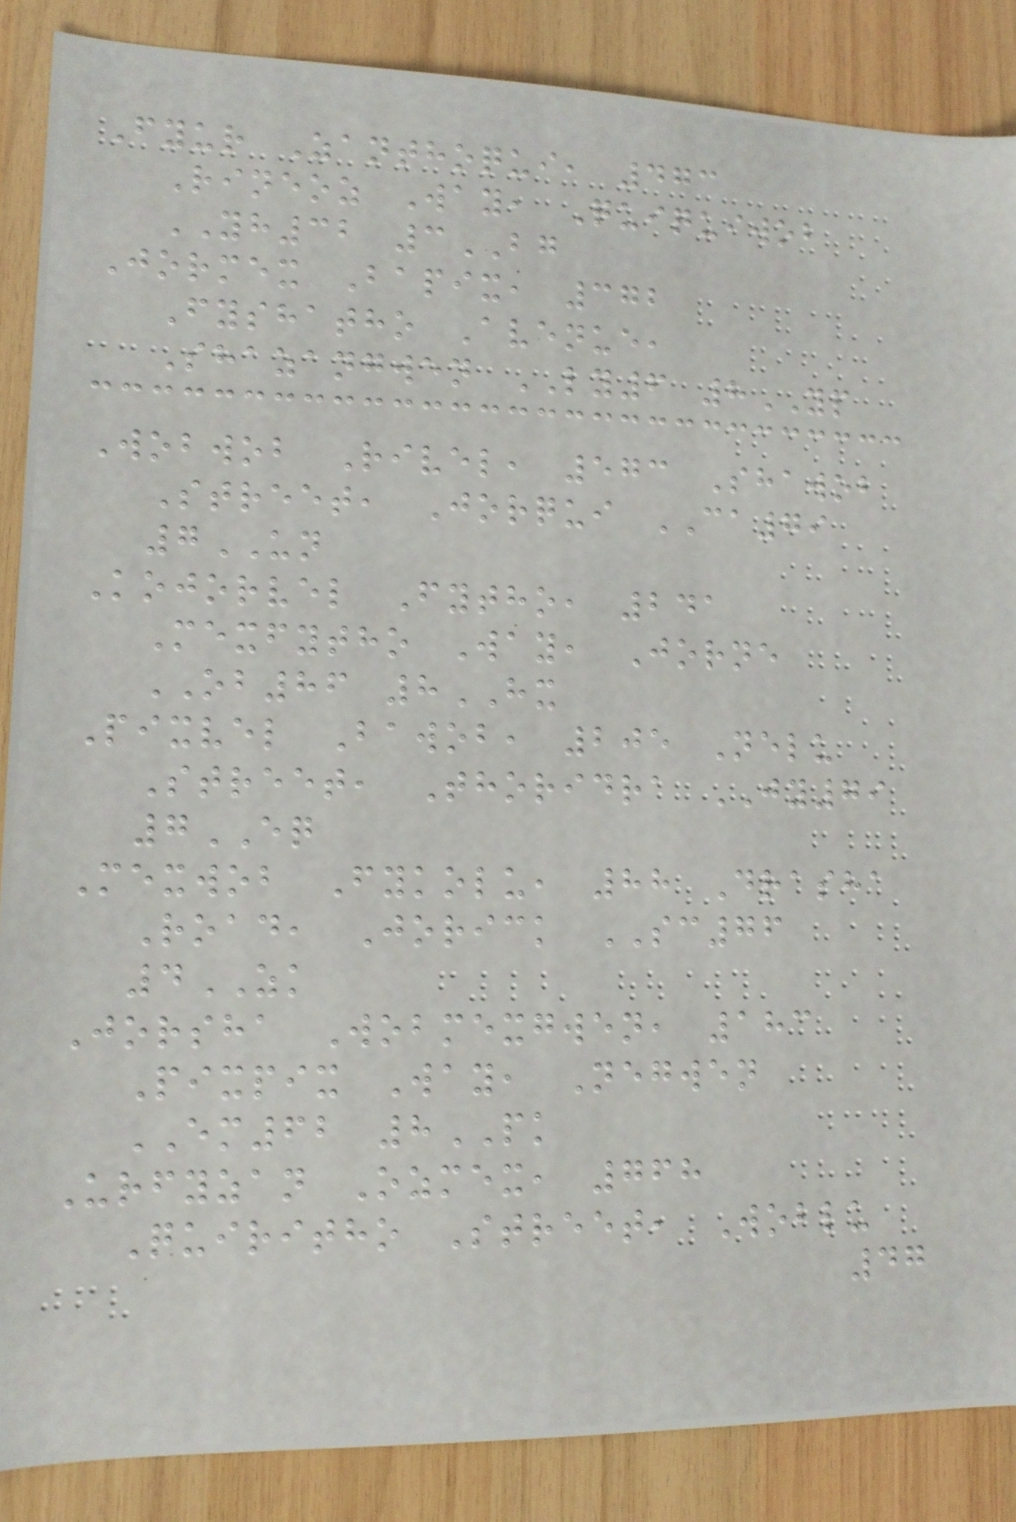Fyur Zanthoqui, 473
Rineoz Way, Quiquiwob
YH32 3BG
Jormex Bapix, 372
Fyshatho Avenue,
Shazangwen LY6 8YP
Wobwob Rivel, 573 Shawob
Street, Jorqui CA79
7UN
Kojorvel Fytho, 241
Mexfytho Way, Jorne
OB86 8HX
Pixvel Bawob, 205 Nelu
Street, Thoridra JY79
7EQ
Mexwob Fykolu, 88 Drasha
Road, Jorick SC76
4ZK
Jorsha Wobmexgwen, 183
Pixpix Way, Negwen
EM62 8PK
Urfyzan Ozmex, 768
Quiritho Street, Woblu
47
